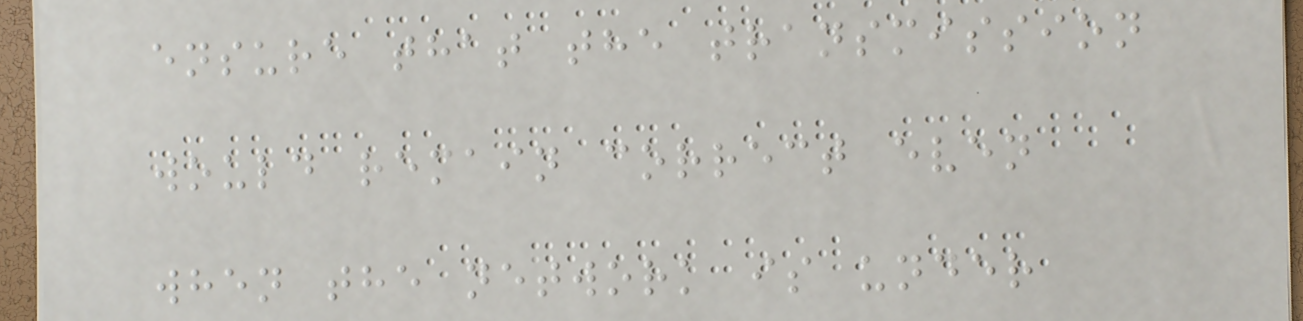ensure that the transmission
would remain correct even
when the network is under
